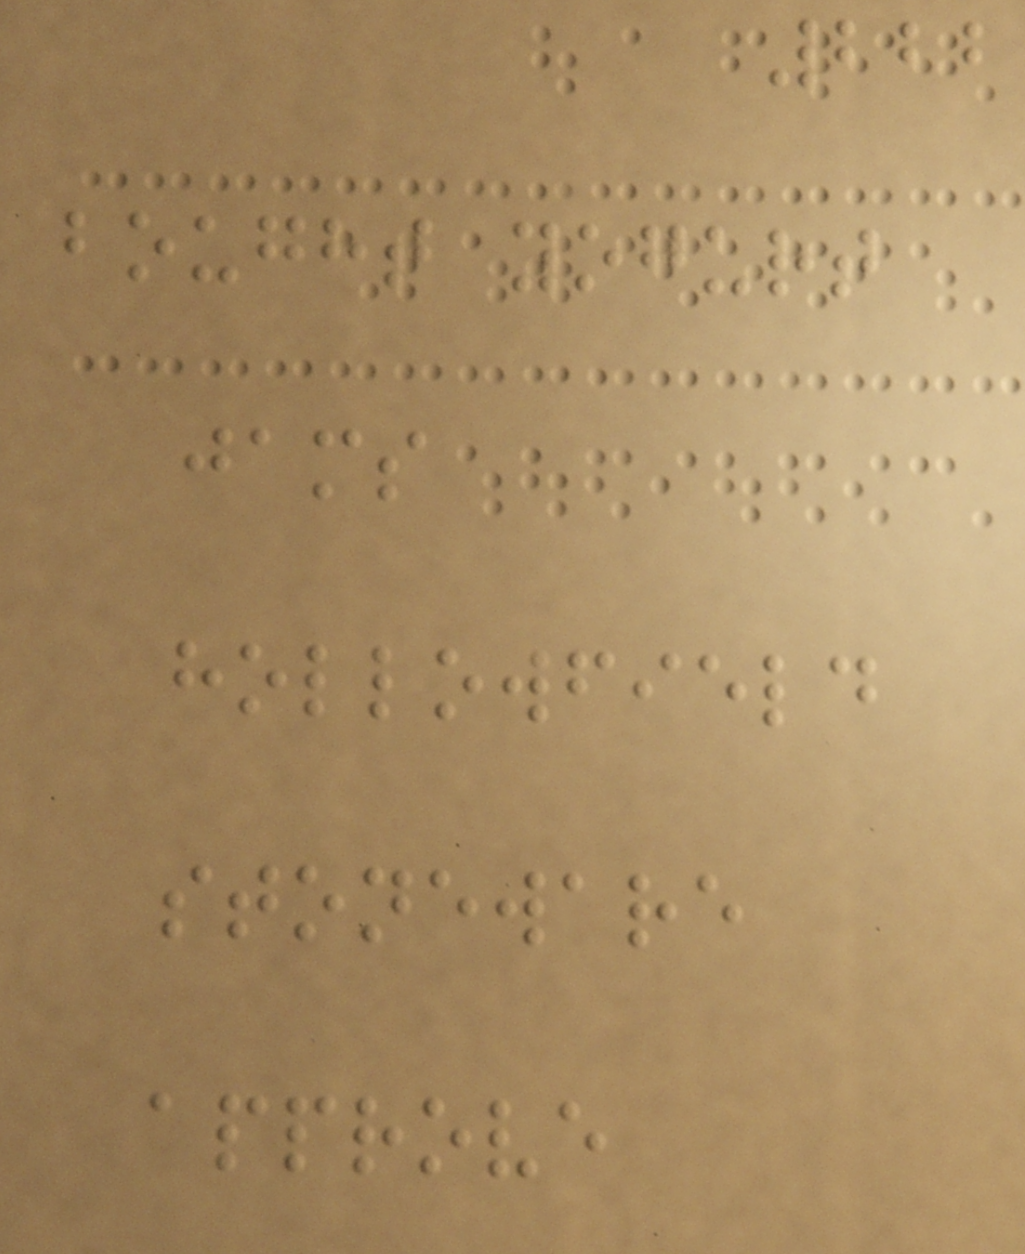222
bought yogurt
jams
hollowfield
stoneware
approve
